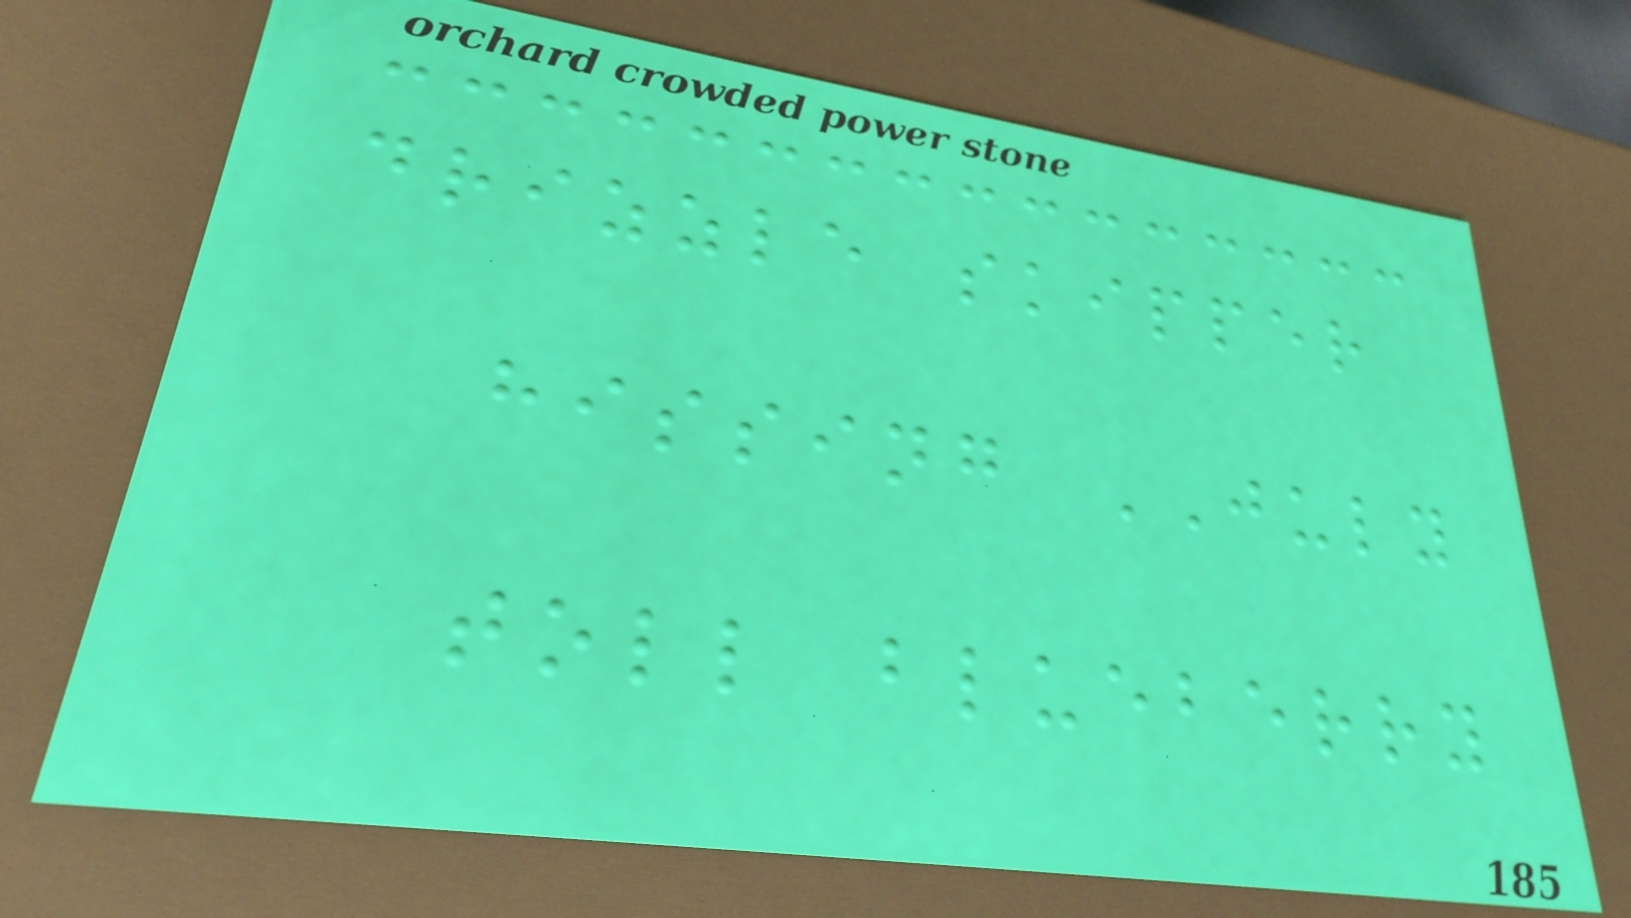drizzle skipper
hissing JULY
toll blueberry
